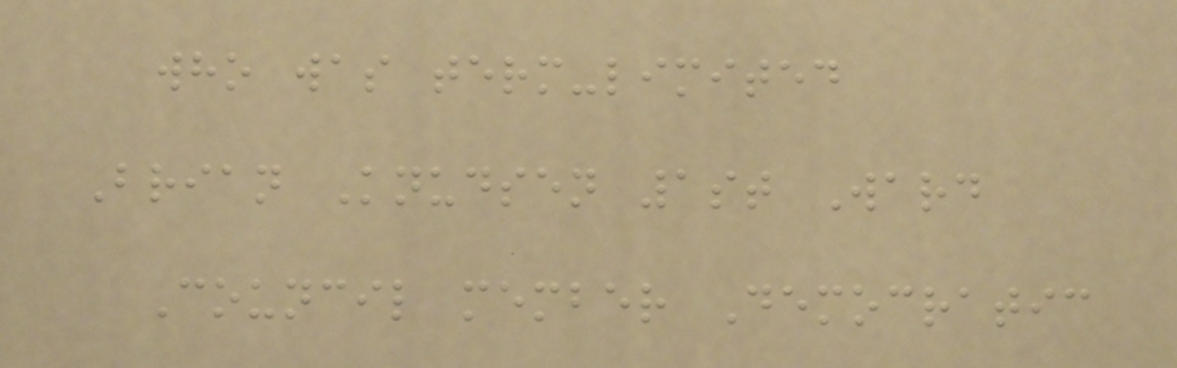who was term-limited
Brian Knudsen 1st Ward
Council member Democratic
